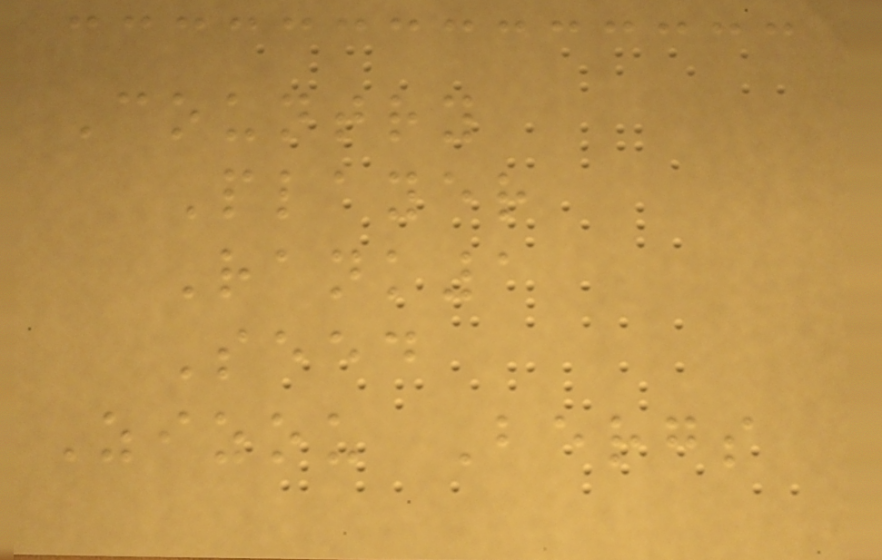Country
Player
Rank1
Seed
Zizou Bergs
